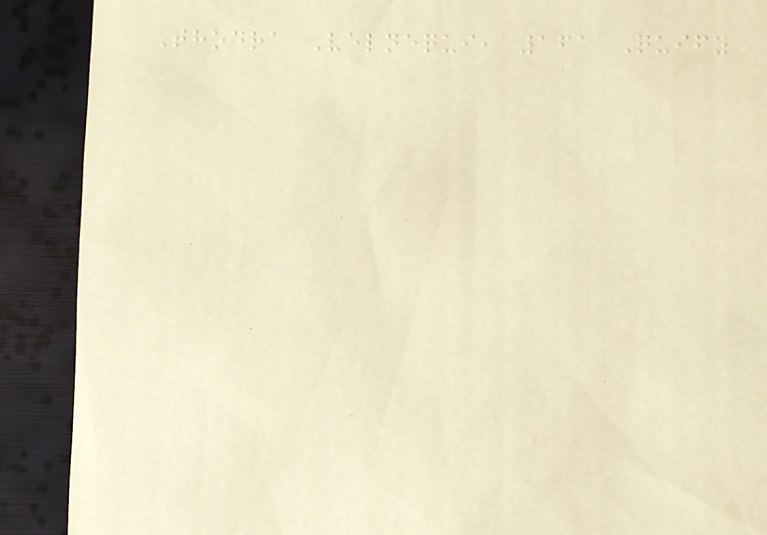Thodra Velnequi, 161 Quify
